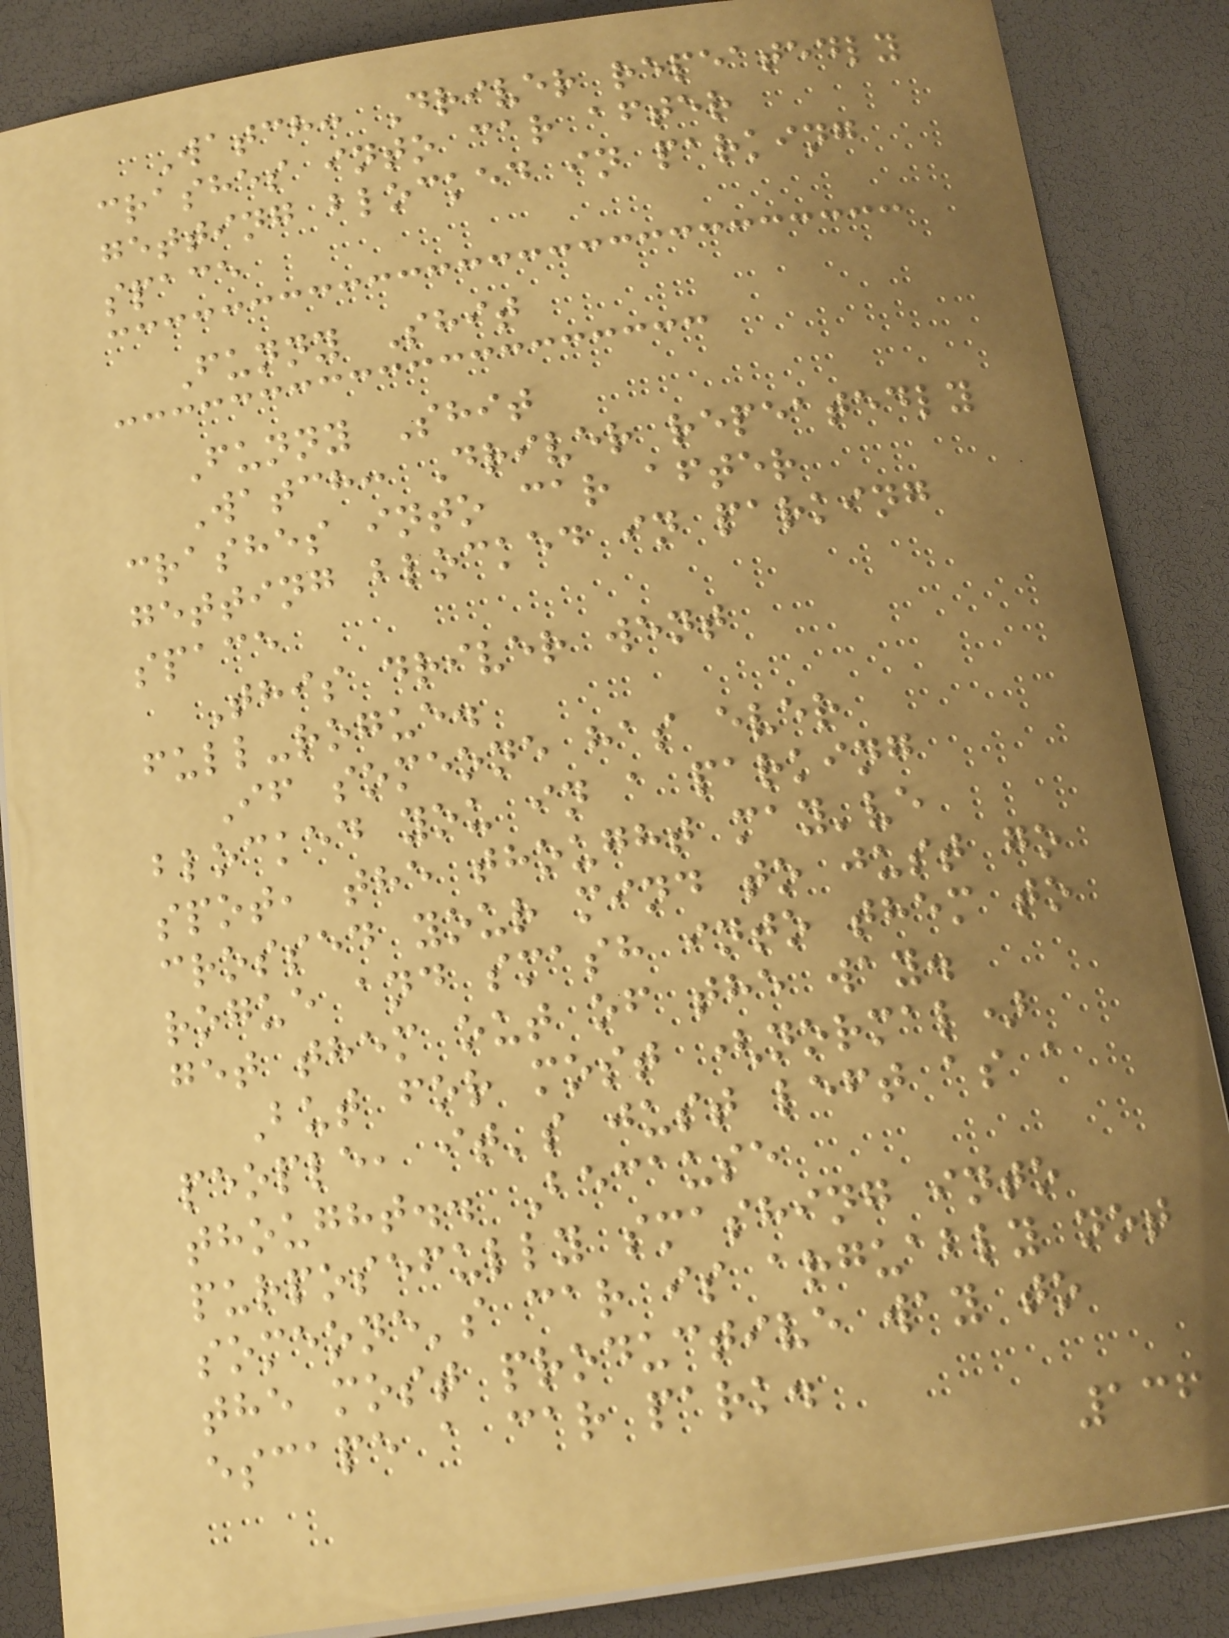Watch: Driver repeatedly
crashes into car after
getting blocked in parking
space
Funny Shit
Funny Shit
Watch: Driver repeatedly
crashes into car after
getting blocked in parking
space
This driver went
full-rogue.
If someone has ever
blocked you in a parking
spot, the thought may've
crossed your mind to just go
rogue and smash into them to
get them out of the way.
But for most (normal)
people, it's just left as a
thought.. Because
purposefully smashing into
someone's car is arguably not
the most productive way to
escape a car park.
136
